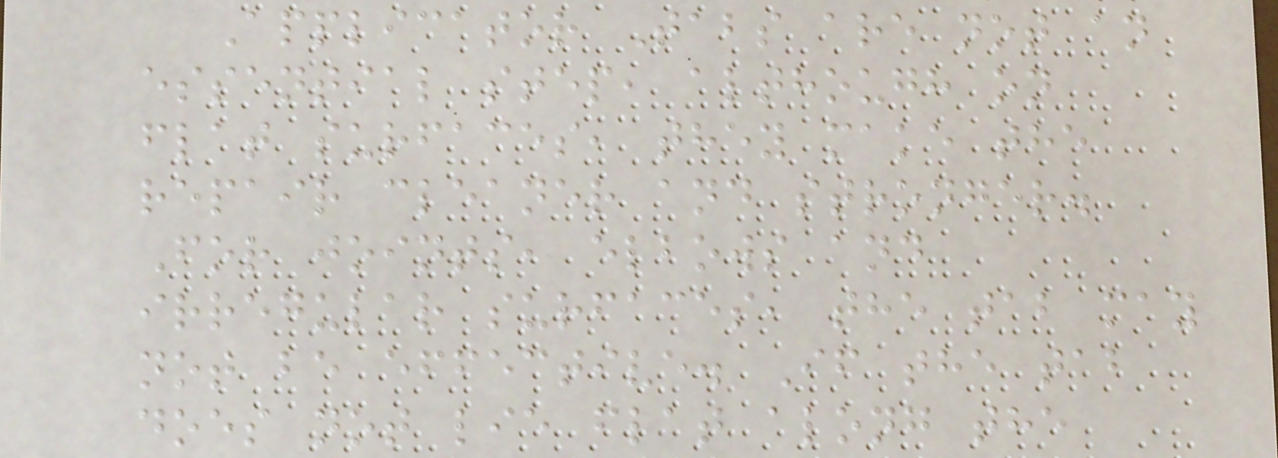Applicator Tabs are not an
essential step, although on
flat surfaces, they make the
repair cleaner and stronger.
For joints, elbows and
irregular surfaces, the tab may
not be effective. If the tab
does not lie flat along the
